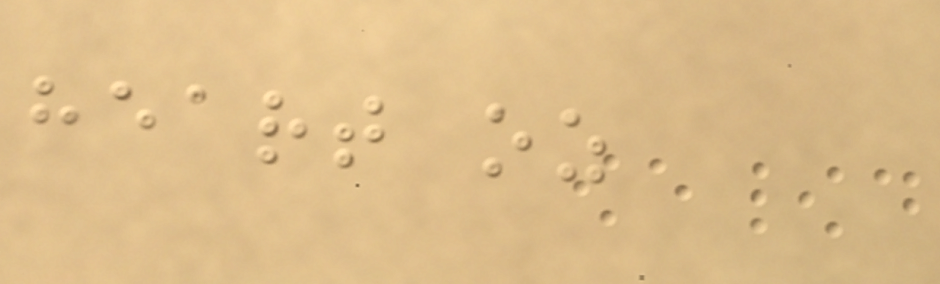heart oz
